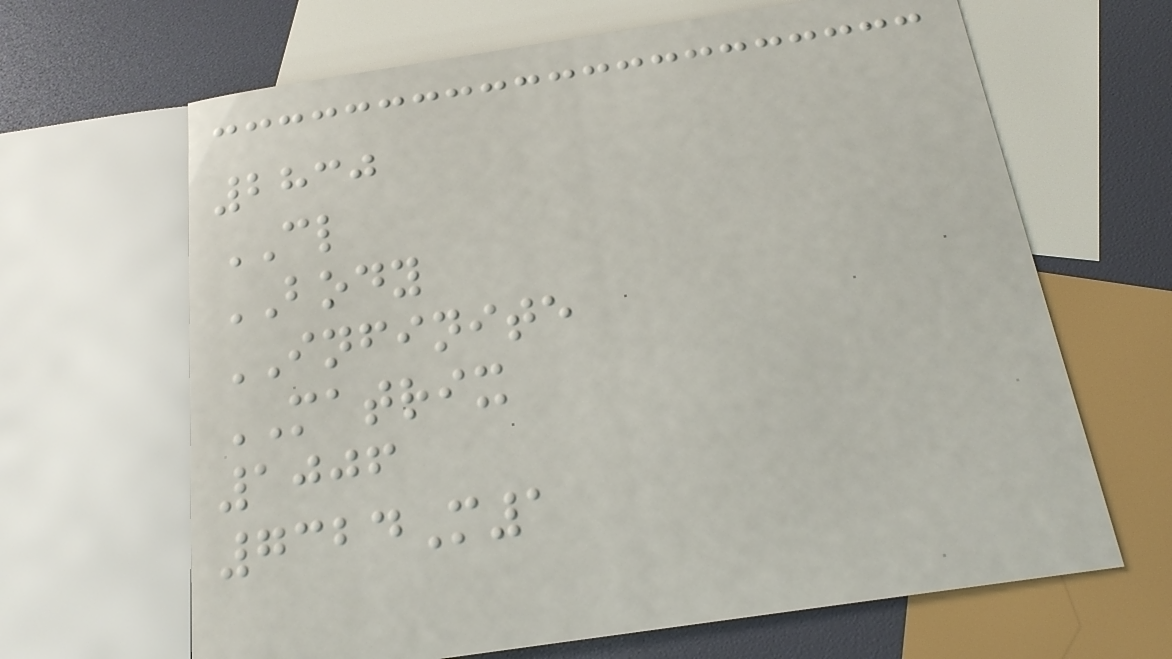2830
CL
BODY
INFINITE
MATRIX
1006
7324M1
